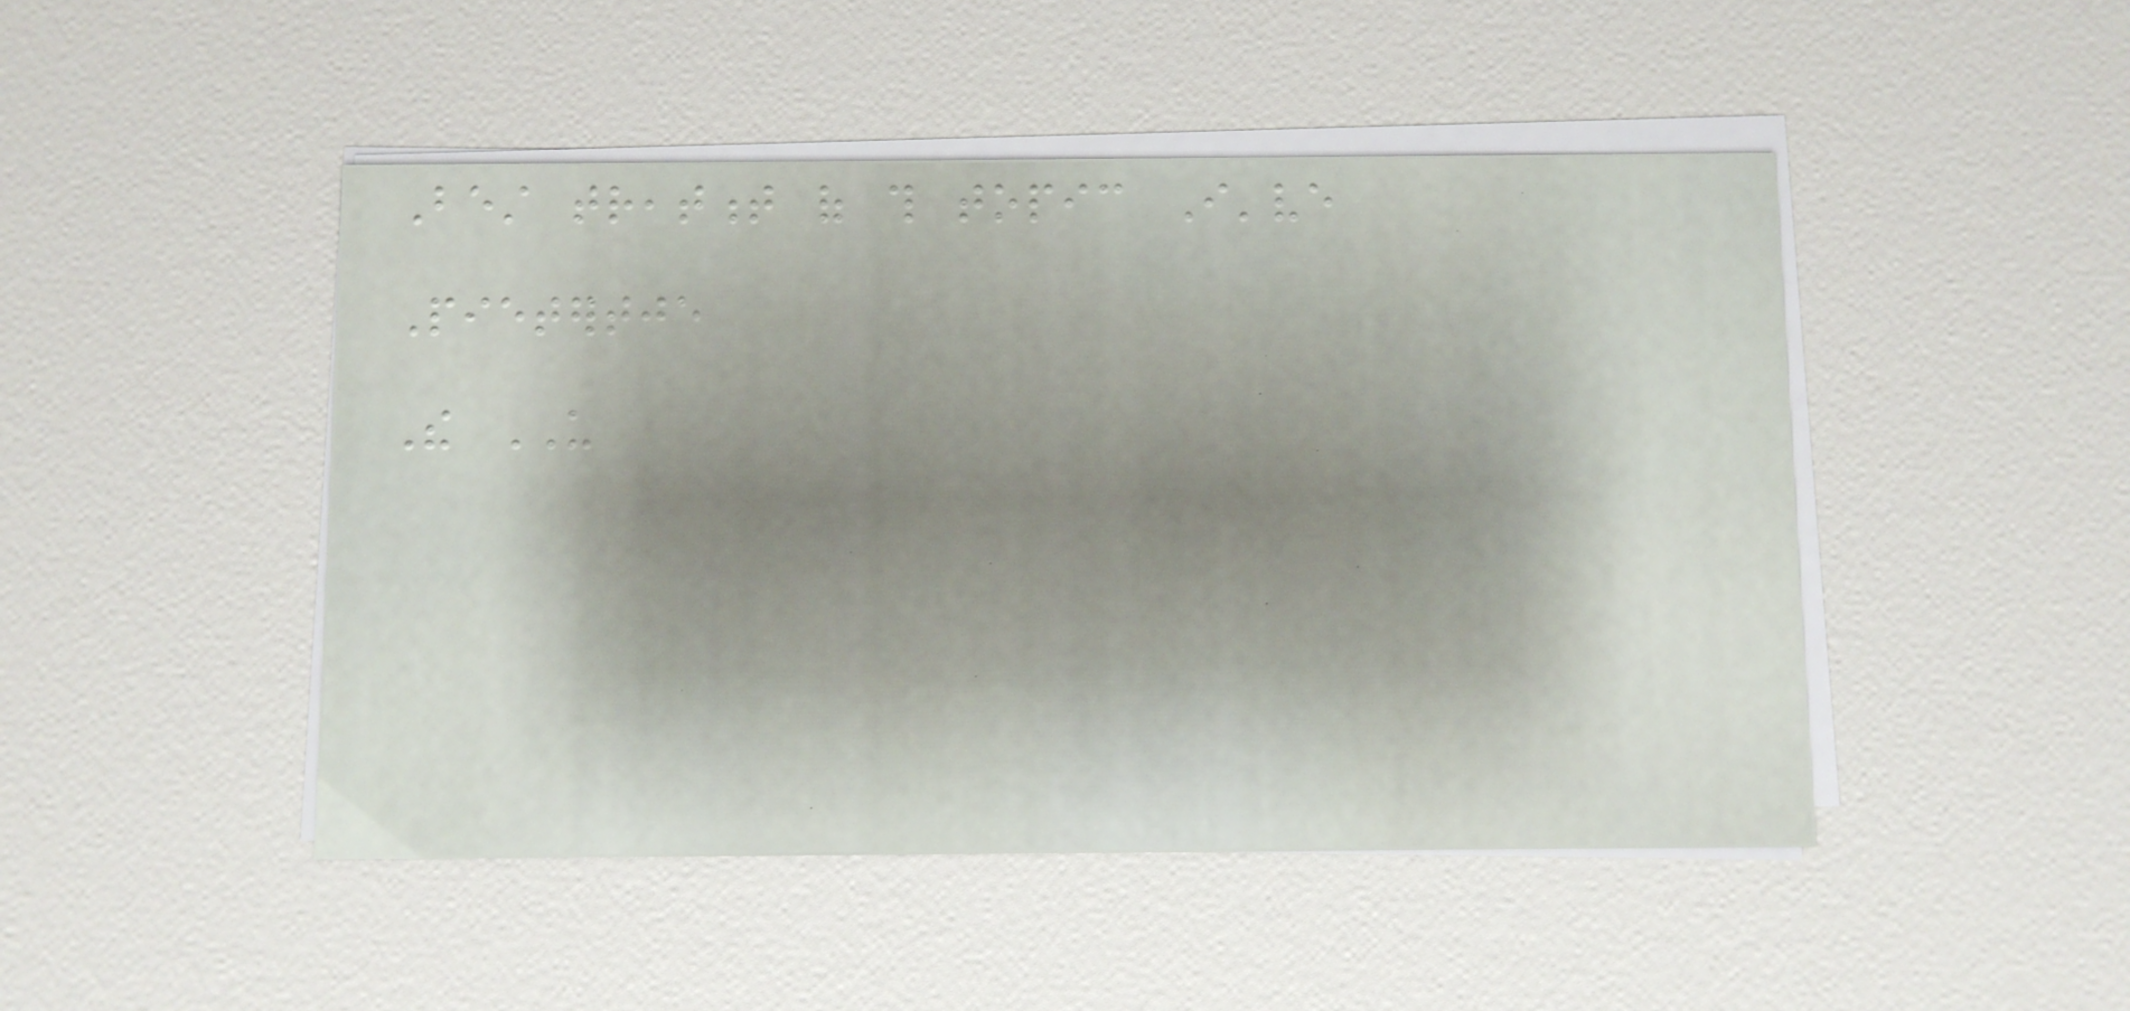Best treatment of this topic I've
Pietertje
The US
